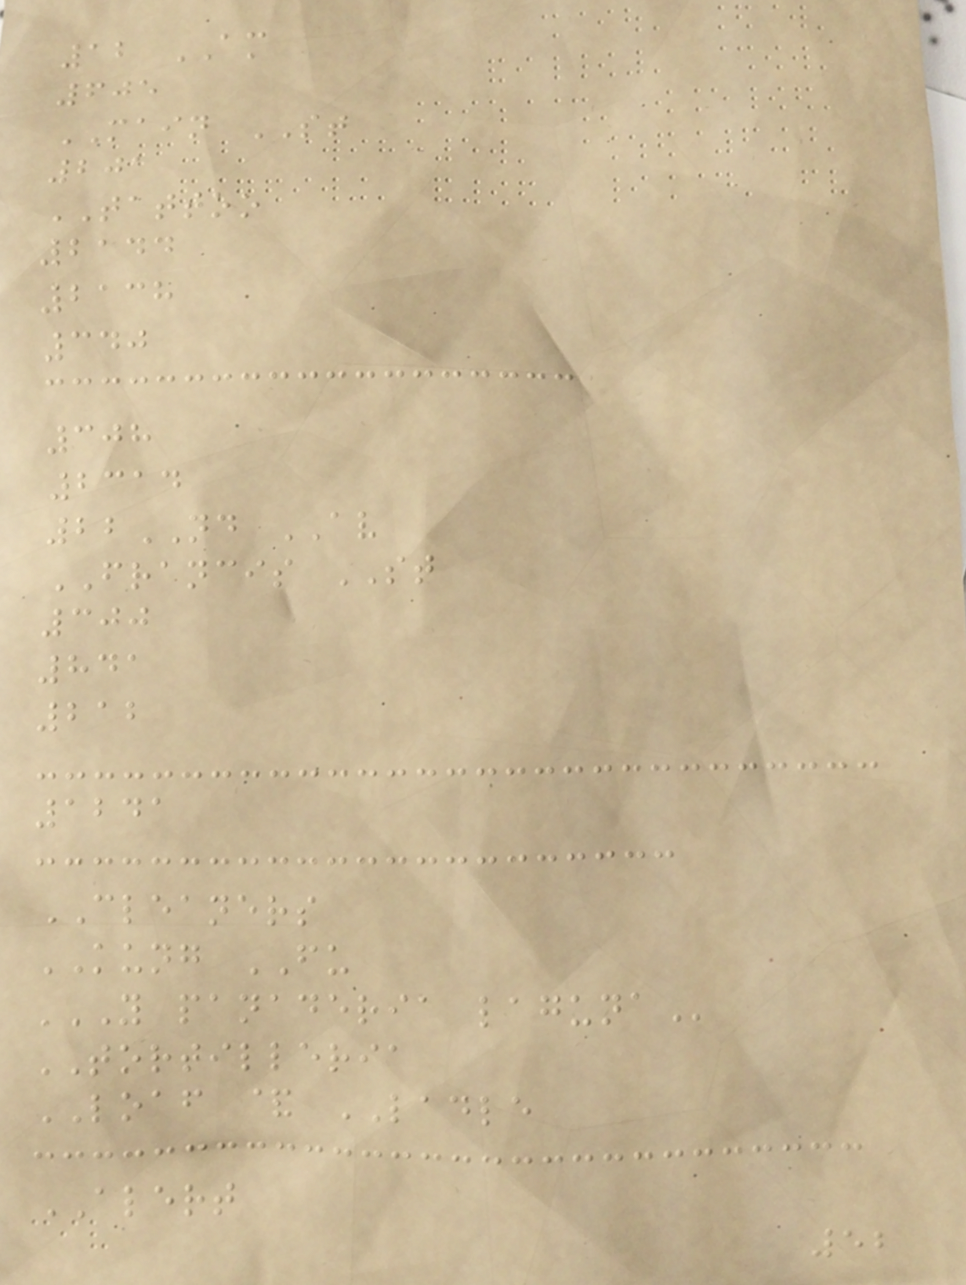12 AM
605
MAIN ST
201
TATTOO
2144
2138
340
308
2314
22ND AV
FRANCIS ST
300
841
212
1241
CLEANERS
KUNG FU
Y PANADERIA LAGUNA
TORTILLERIA
LOAF & LADLE
ALERT
52
